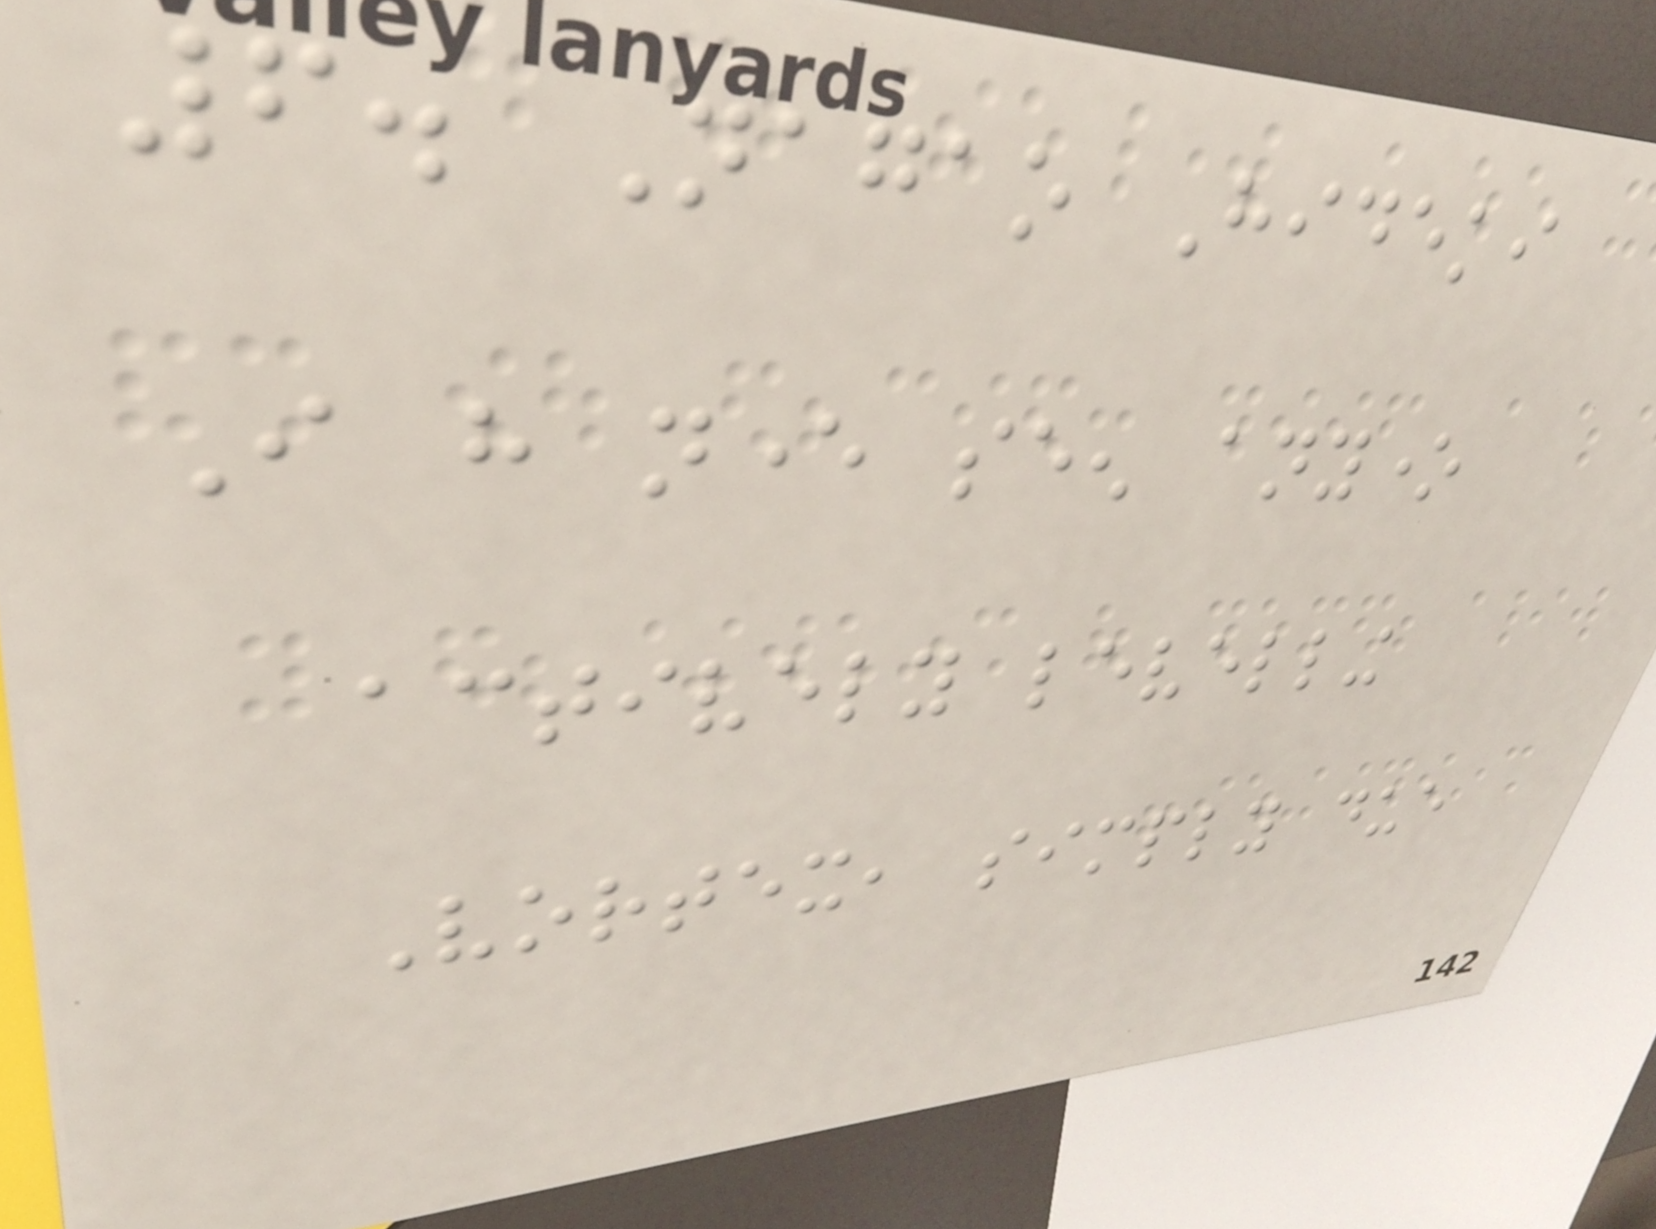6. Nagao Hideki
I have never seen anyone
actively levelling
Vortex, simply due
